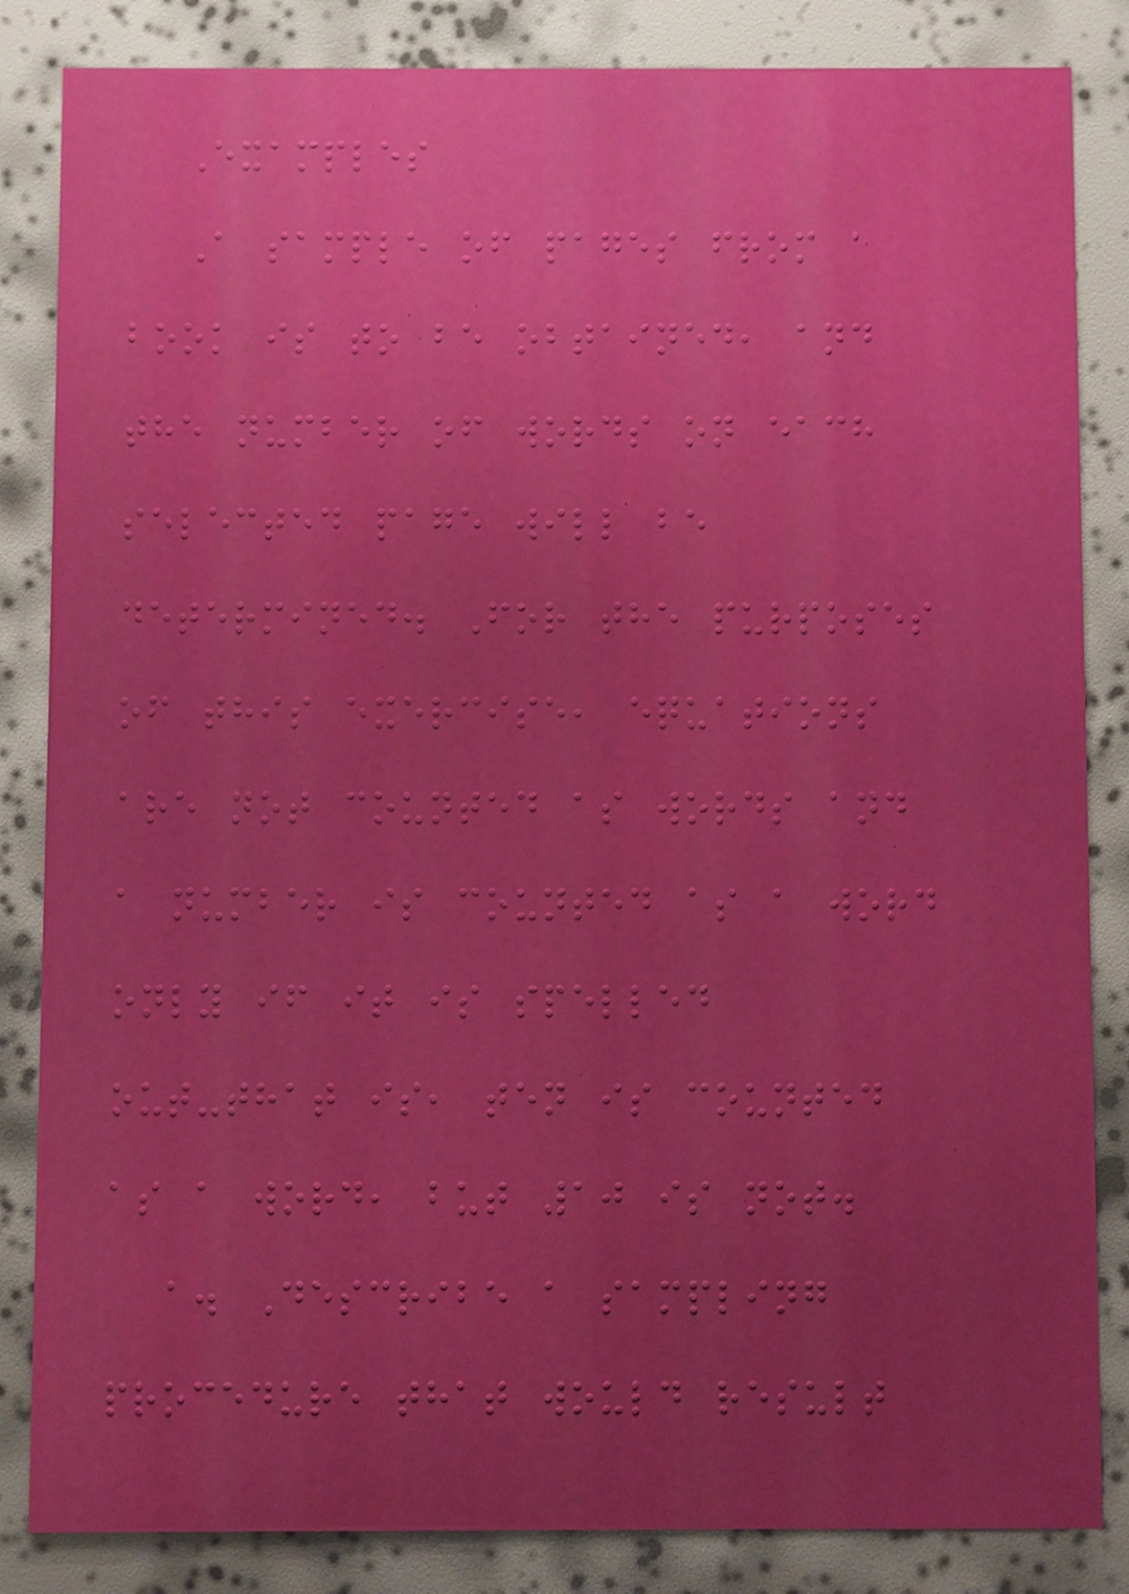Examples
A sample of pages from a
book is to be obtained, and
the number of words on each
selected page will be
determined. For the purposes
of this exercise, equations
are not counted as words and
a number is counted as a word
only if it is spelled
out-that is, ten is counted
as a word, but 10 is not.
a. Describe a sampling
procedure that would result
